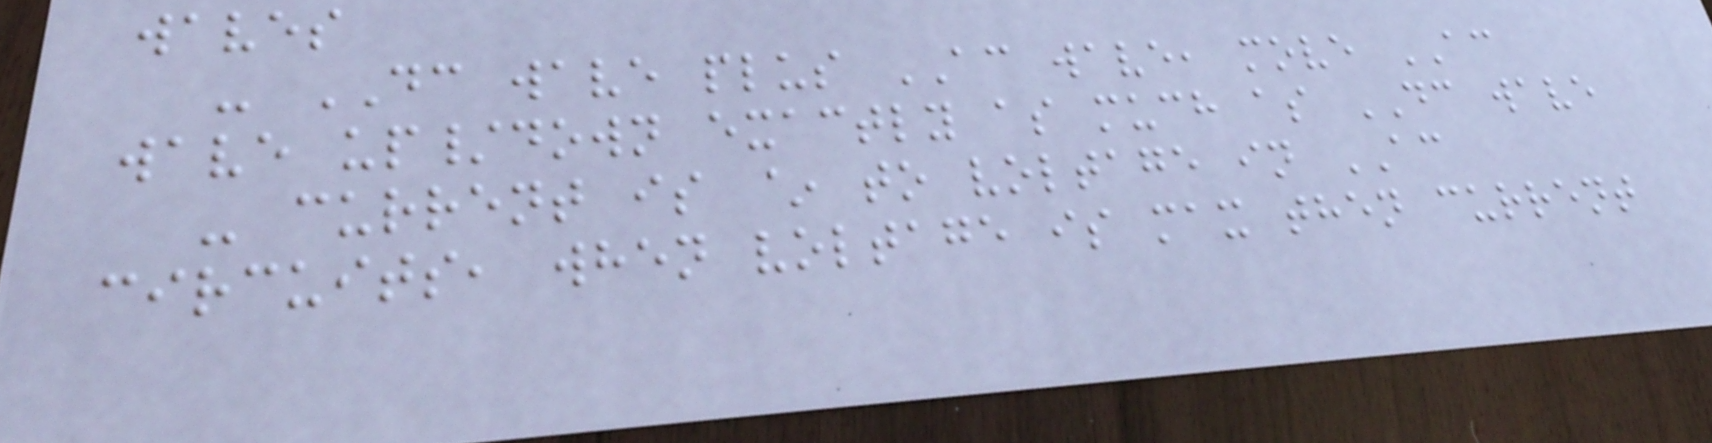waves
- DC wave plus AC wave, move AC
wave up/down exactly as much as DC wave
- current is ~ to voltage in AC
circuits, when voltage is max then current
